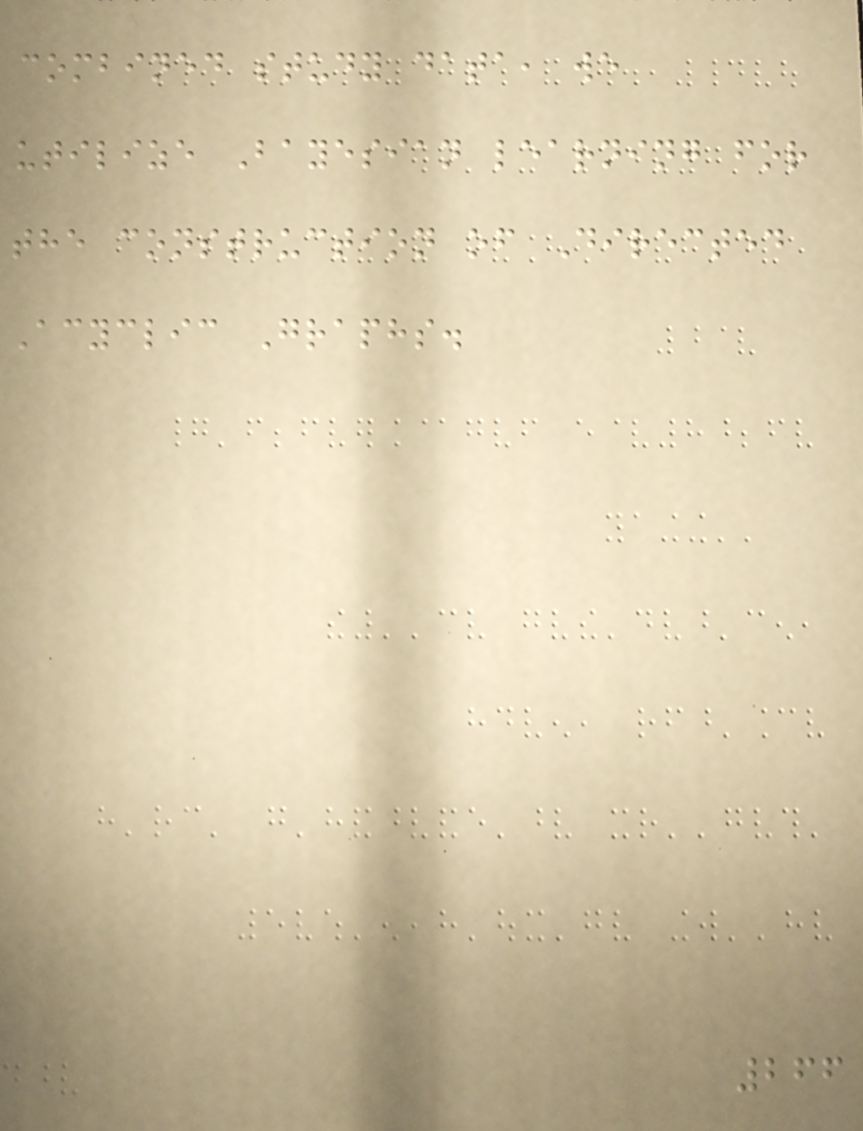combined study data, we
utilize Bayesian learning for
the construction of Directed
Acyclic Graphs.
266
